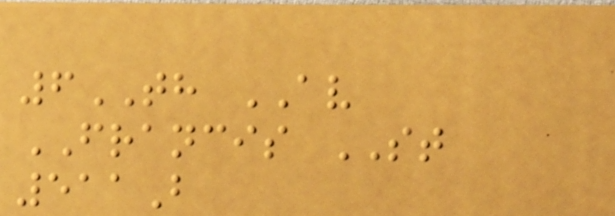6TH AV
FRANCIS ST
511B
